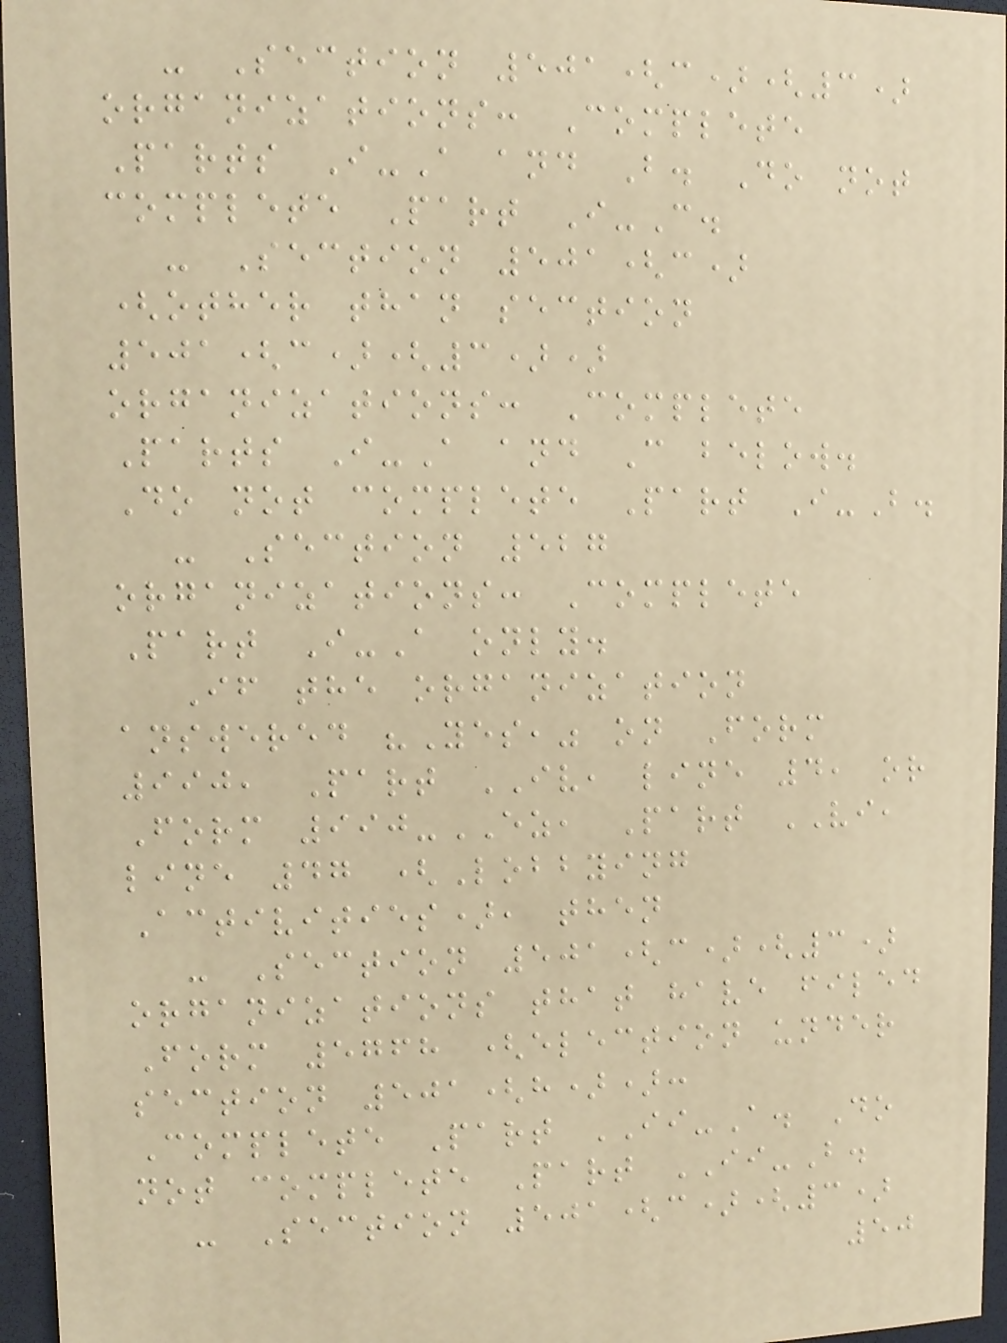- Section 501(c)(3)
organizations: Complete
Parts I-A and B. Do not
complete Part I-C.
- Section 501(c)
(other than section
501(c)(3))
organizations: Complete
Parts I-A and C below.
Do not complete Part I-B.
- Section 527
organizations: Complete
Part I-A only.
If the organization
answered "Yes," on Form
990, Part IV, line 4, or
Form 990-EZ, Part VI,
line 47 (Lobbying
Activities), then
- Section 501(c)(3)
organizations that have filed
Form 5768 (election under
section 501(h)):
Complete Part II-A. Do
not complete Part II-B.
- Section 501(c)(3)
50
